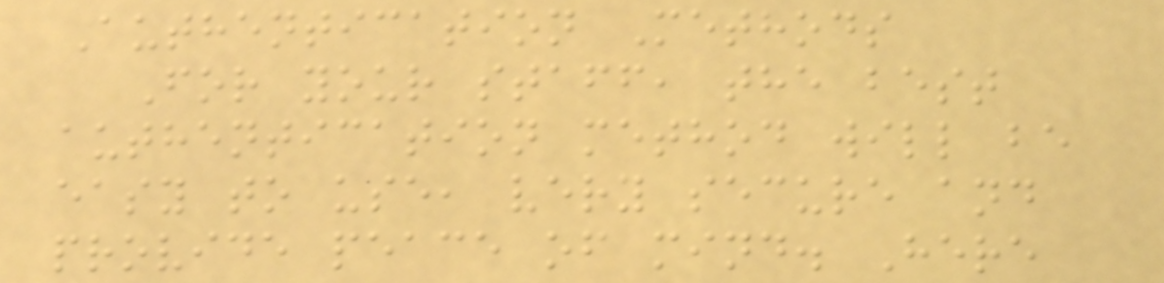Authentication Methods
For your staff, the best
authentication method will be
easy to use, very secure and
provide peace of mind. Here
